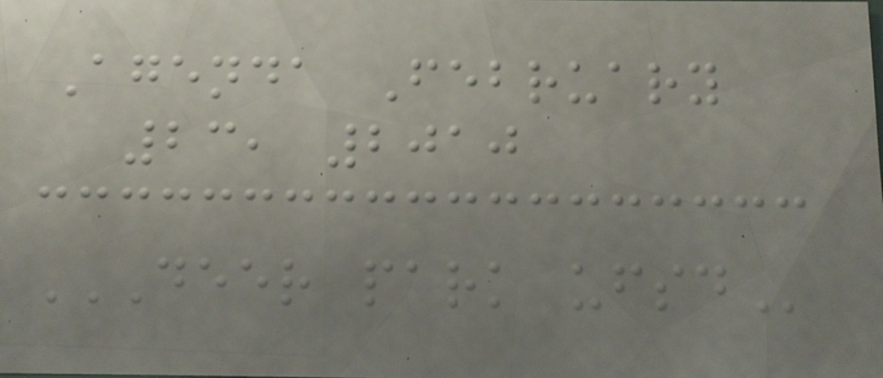Agenda February
23, 2010
DEER PARK UFSD
